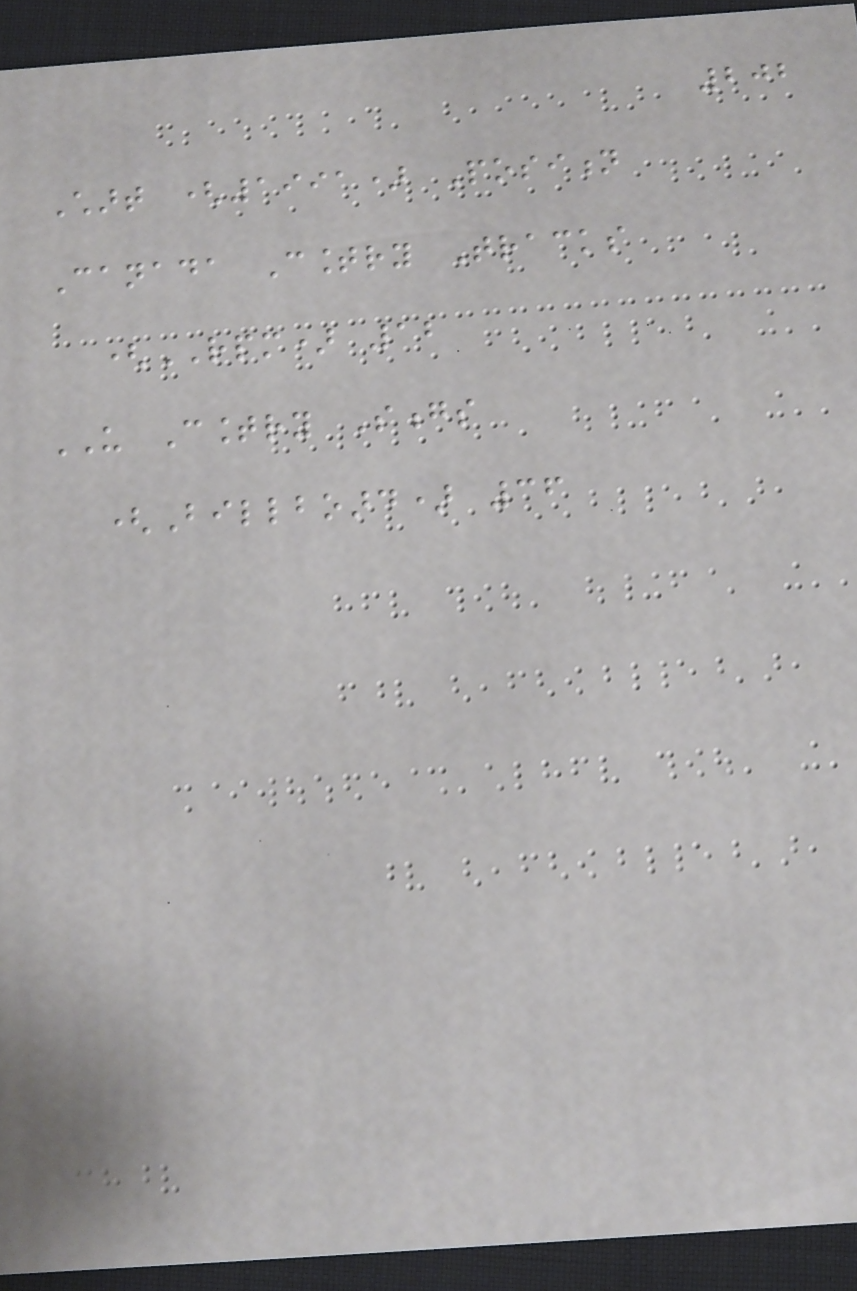202
Chart (1991) Position
Canada Country Tracks
(RPM) 12
US Country Songs
(Billboard) 36
